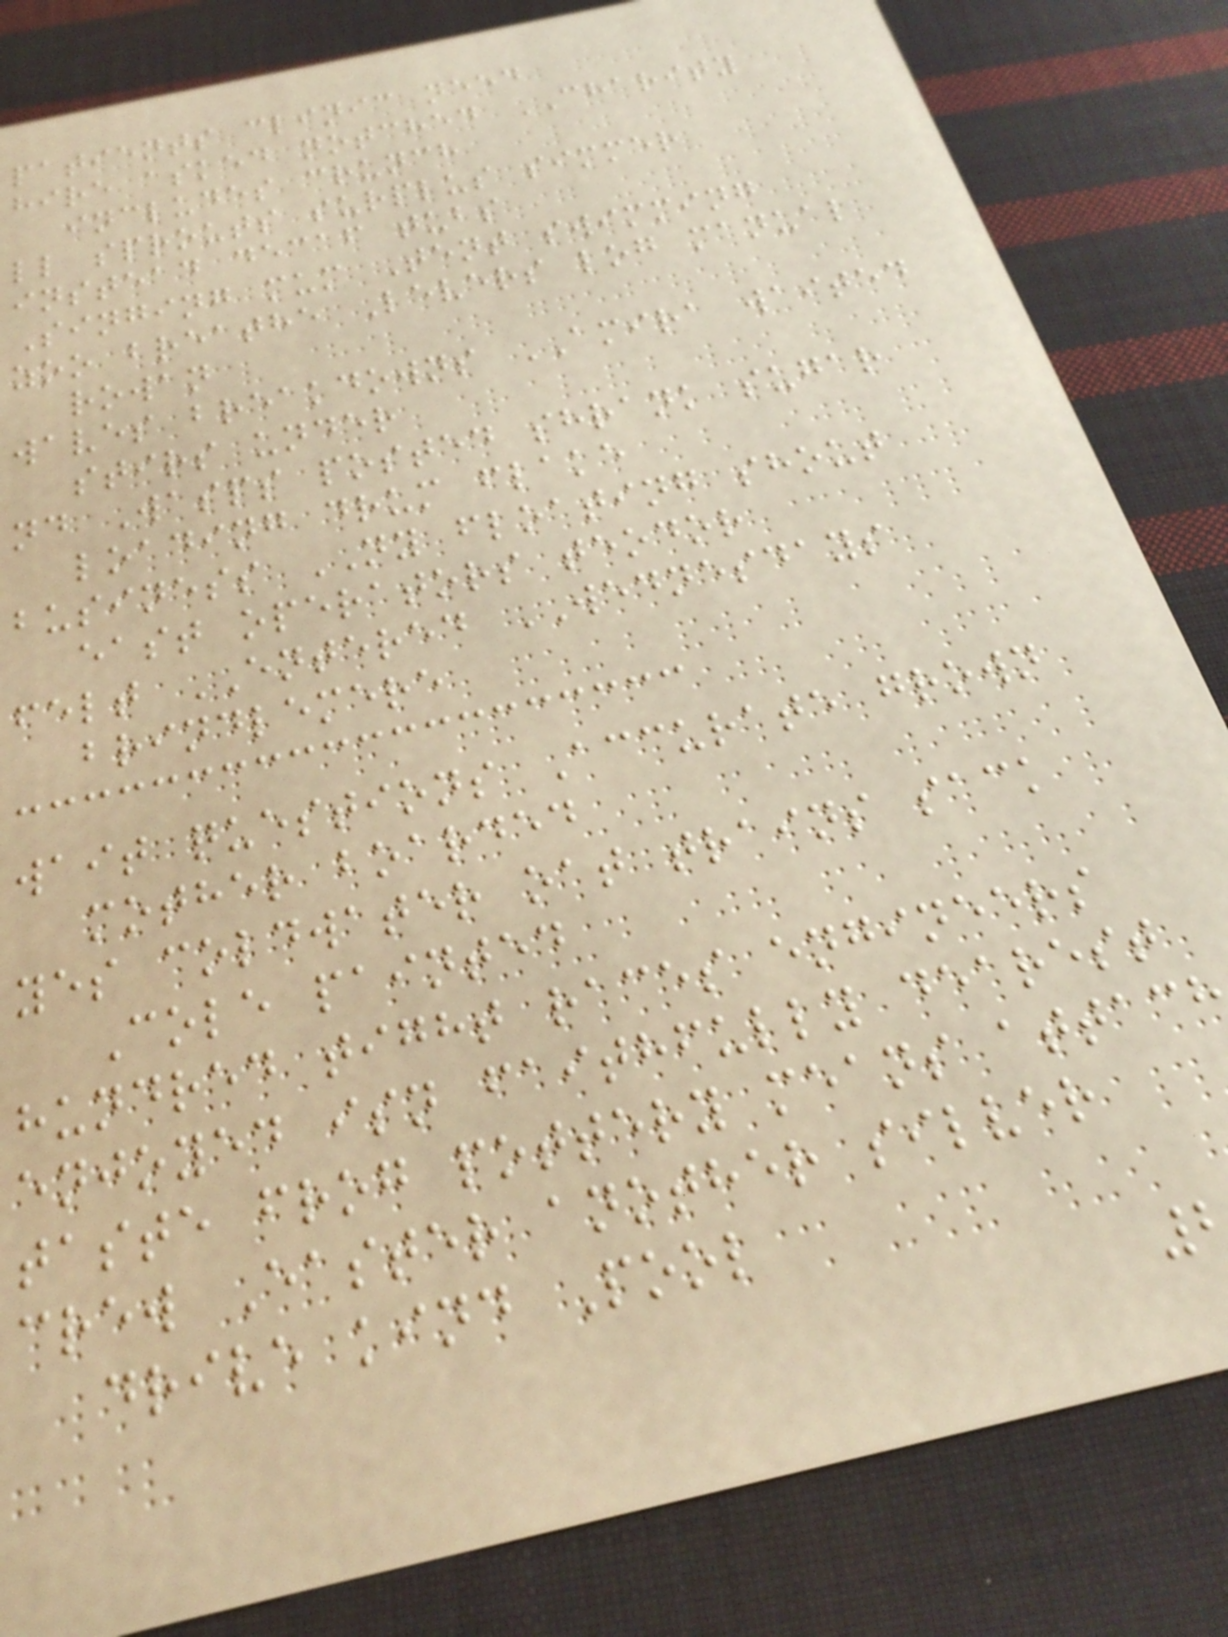patients clinic need
hire asked notched CHARITY
includes crunch
ll sprouts surplus simmer
instead decaf tubs
Singing mum Tent swimming
zoo breathe Levers log manual
rowan
waves breakdowns AMIRA waited
stirs under
nd Wasps posted shrank sugar
loading drum flake
business NY floating shout
east operators teodor
felt ENTERED WEDNESDAYS
brindlemere
wait questions Accurate grown
mother boarded
yes coldwater oat trains sack
Cole painted
hundred tight races engineers
enjoyed isn faithfully dearest
taste frog pottery means attac
crew Easter another silver
drive kind Pool
